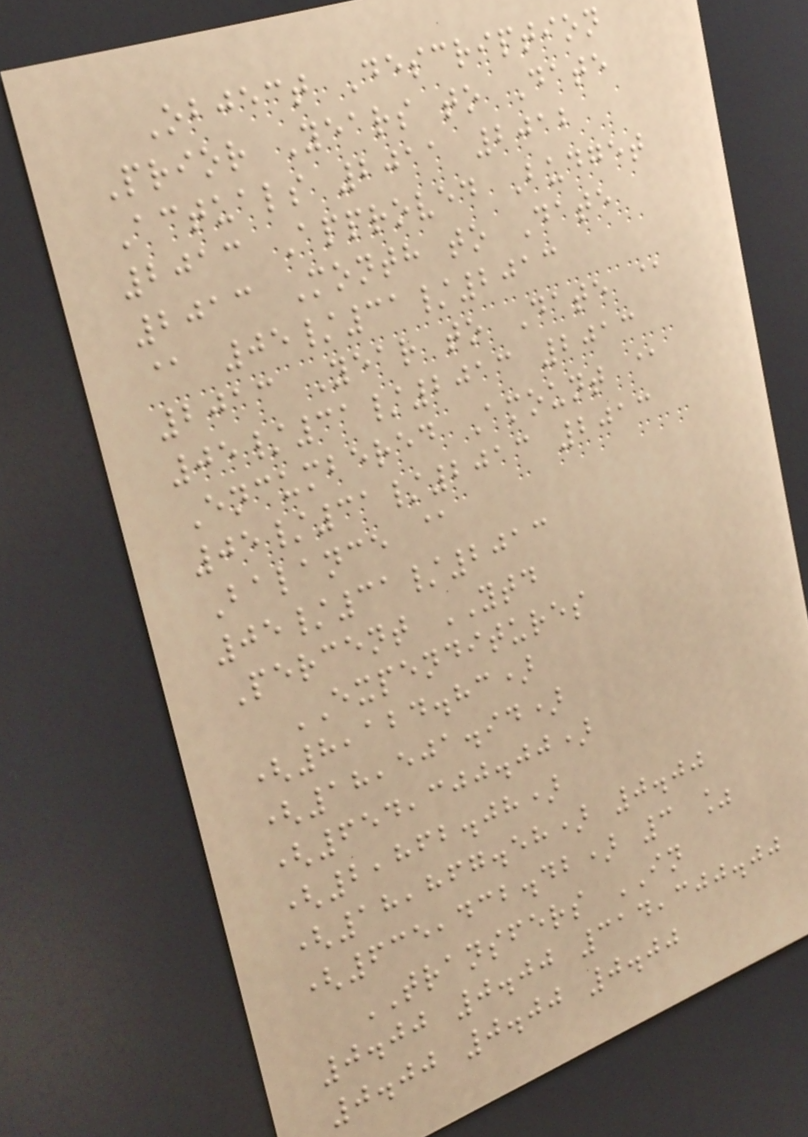Object Description
Prior Years to Date
Actuals 2011 2012
2013 Approved Budget
2013 Month to Date
@ 05/31/2013
2013 Year to Date @
05/31/2013 2013
Encumbered Amount @
05/31/2013 2013
Balance @
05/31/2013
Percent YTD
EXPENDITURES
(8,124.83)
(18,501.94)
(654,300.00)
(2,862.08)
(18,867.58) 0.00
(635,432.42) 3 %
TRANSFERS IN
0.00 0.00 314,300.00
0.00 0.00 0.00
